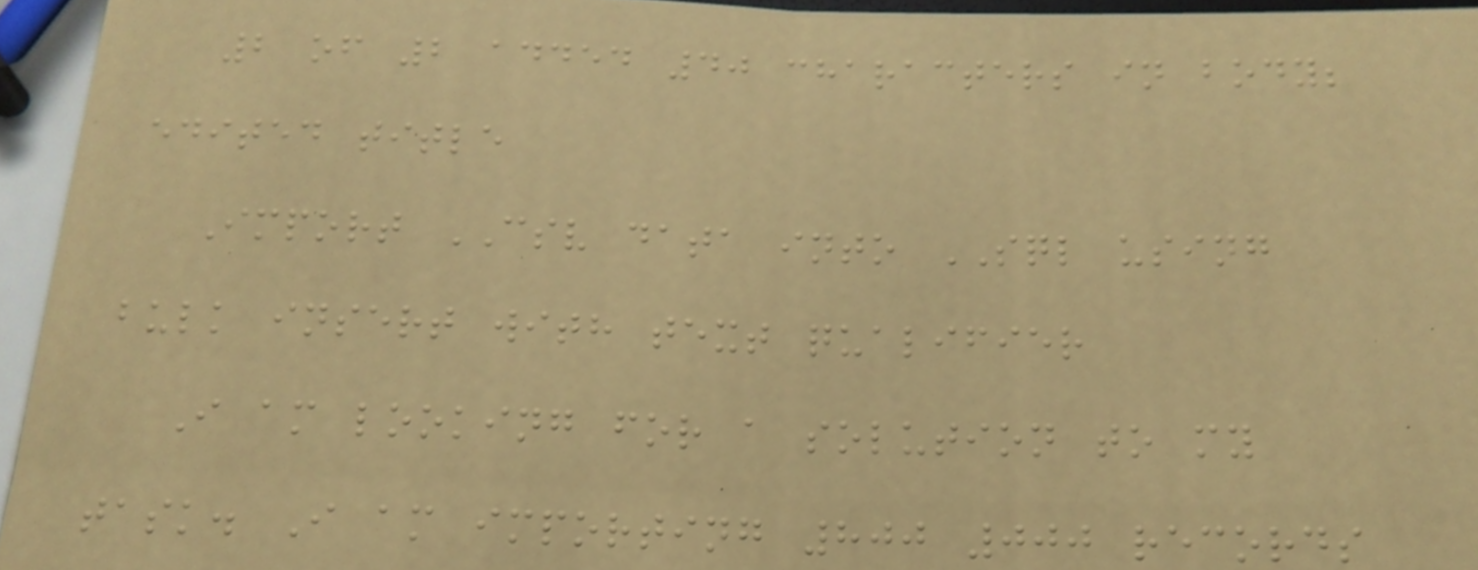2 of 2 added 40 characters in body;
edited title
Import CSV data into SQL using
bulk insert with text qualifier
I am looking for a solution to my
task. I am importing 800 000 records
